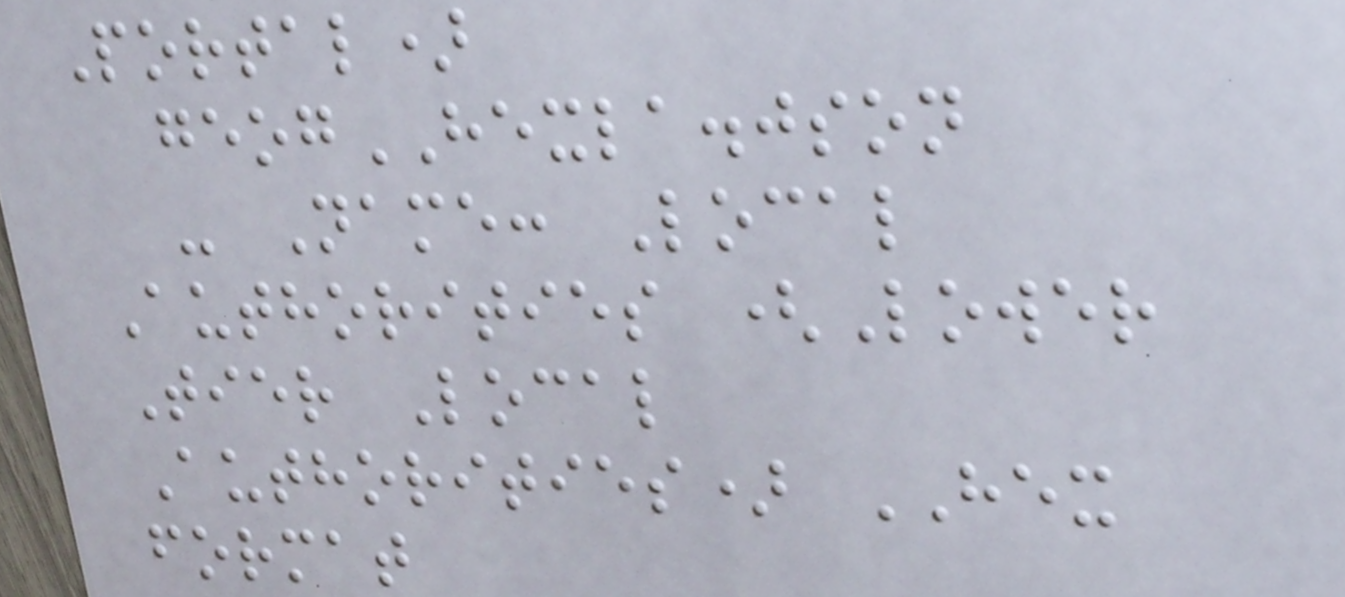Portal)
geogHEXLA.json
- Name: Local
Authorities (Lower
Tier Local
Authorities) HEX
format
